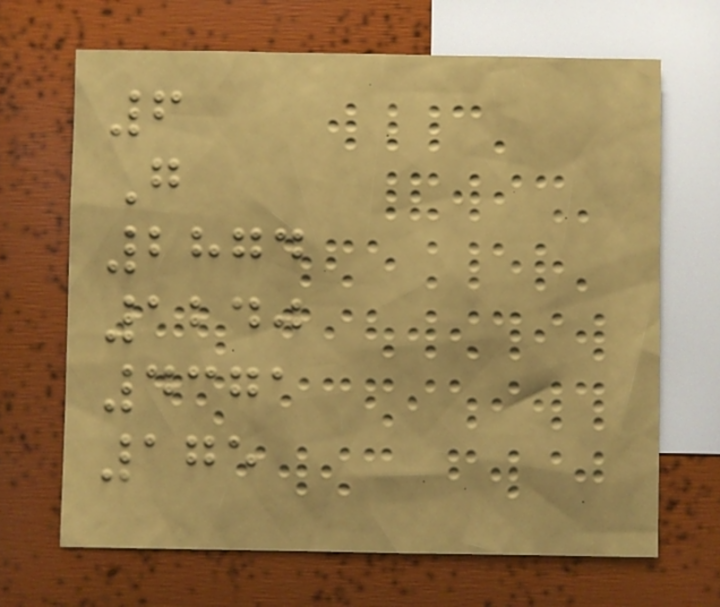6
G
2874
1240
4371
175
